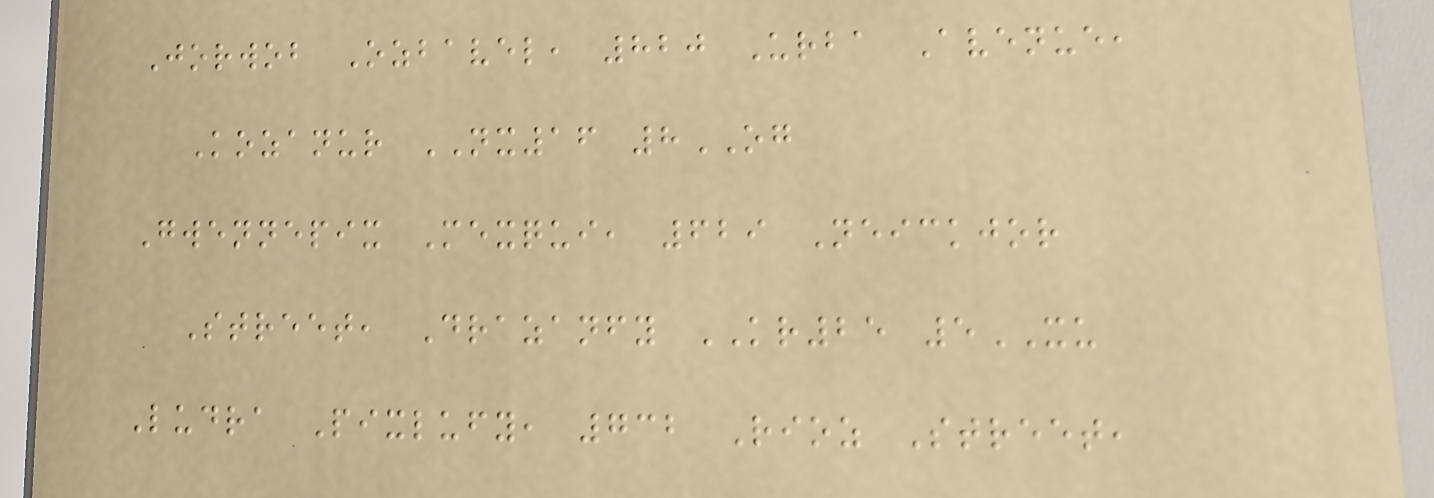Jorwob Ozbavel, 820 Urba Avenue,
Kozanur NX16 8OG
Gwennepix Mexqui, 629 Neickjor
Street, Drazanfy KR25 5XU
Ludra Pixlufy, 732 Rioz Street,
